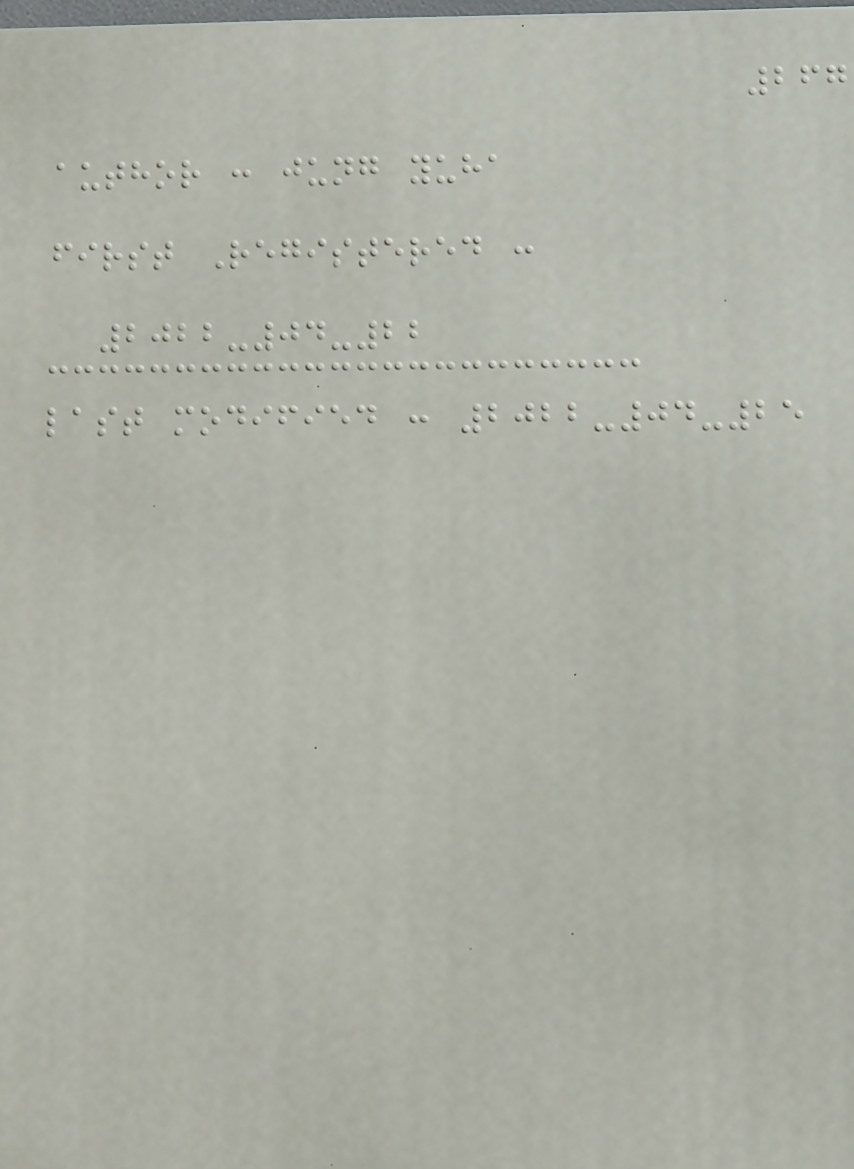267
author : jung yuha
first Registered :
2022-04-22
last modified : 2022-04-25
